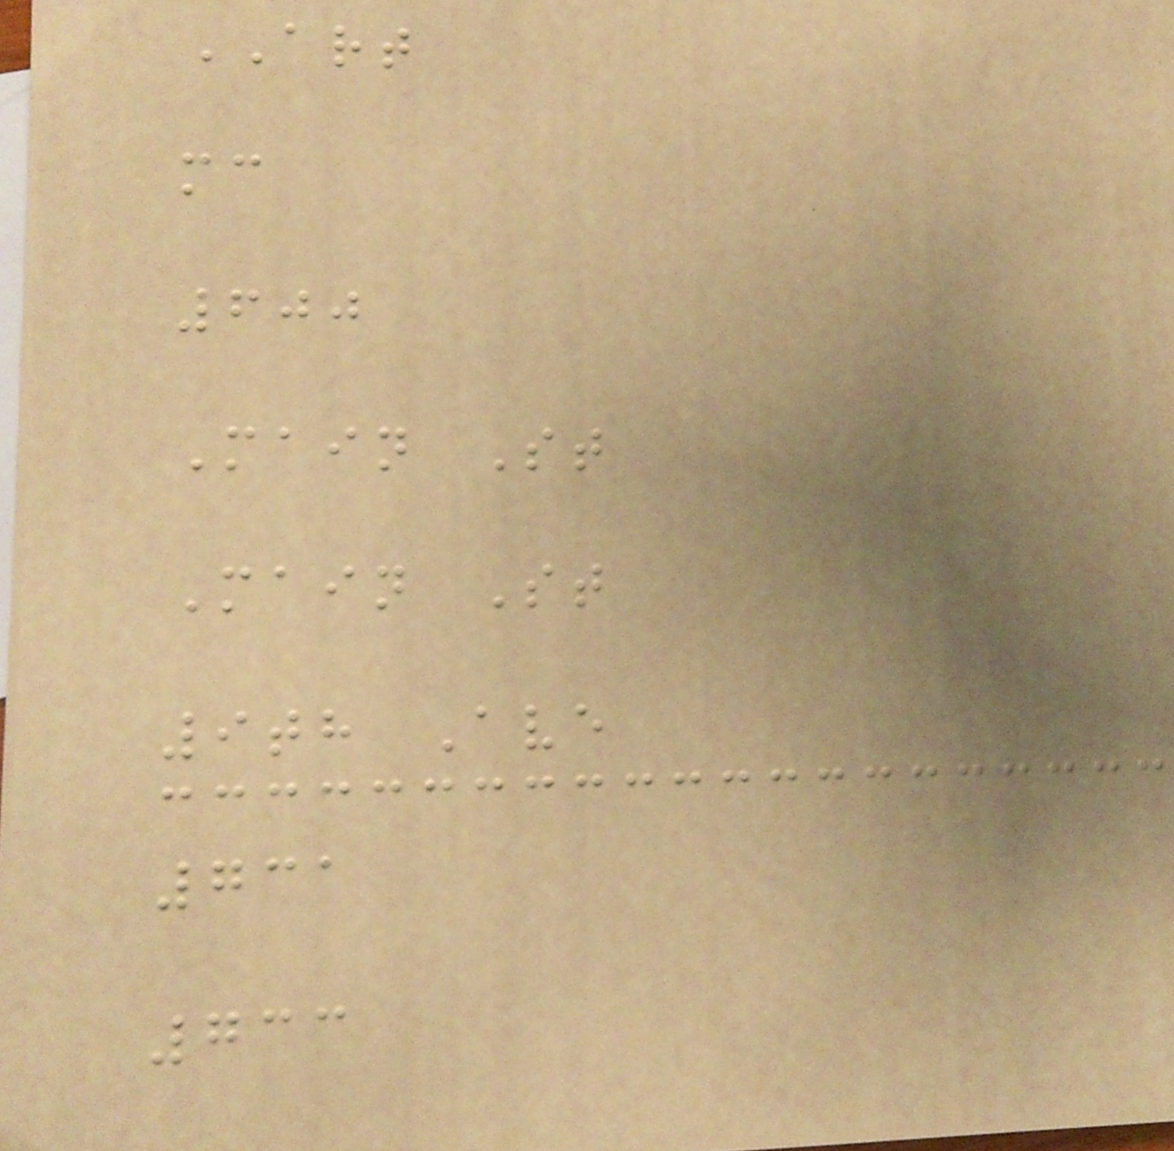ART
mc
600
Main St
Main St
9th Ave
731
733
